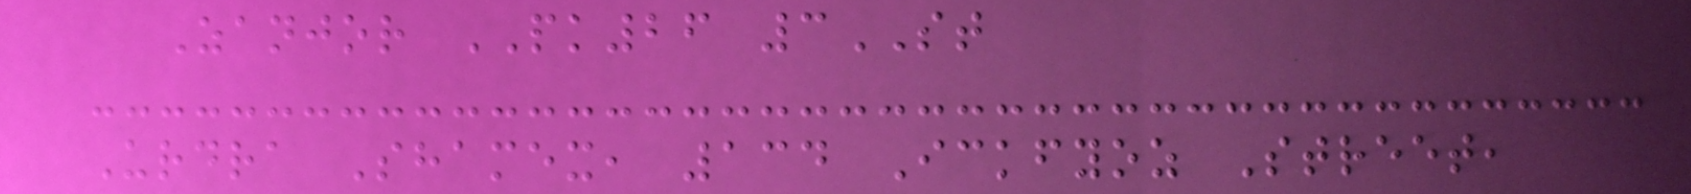Zanjor PK26 3ST
Urdra Shamex, 134 Ickfyoz Street,
